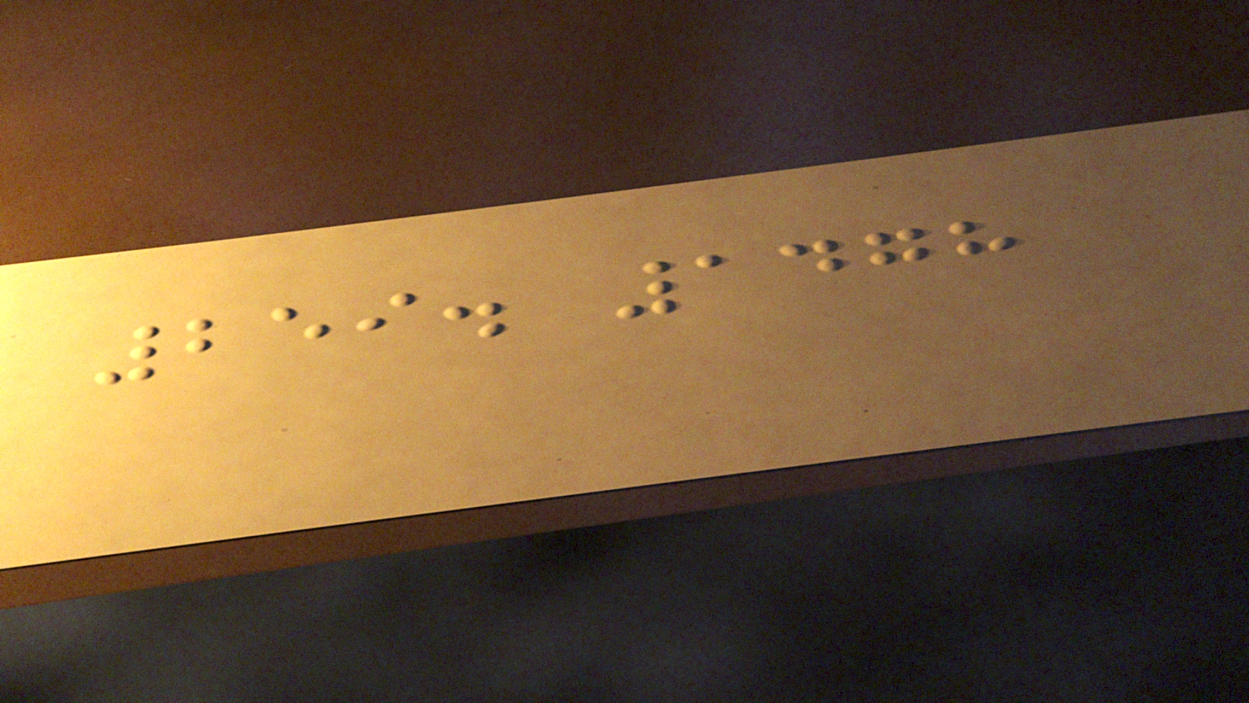259. 1478
